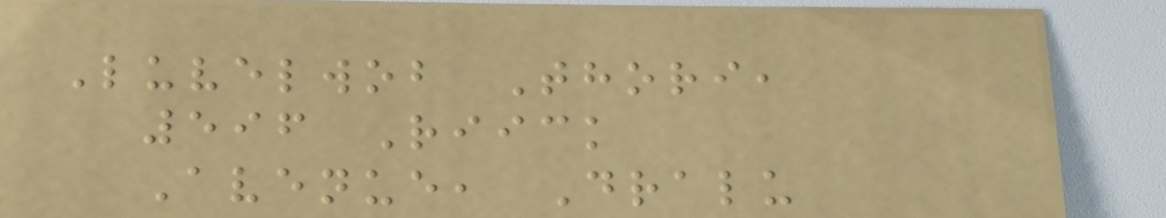Luvelwob Thori,
596 Riick
Avenue, Dralu
